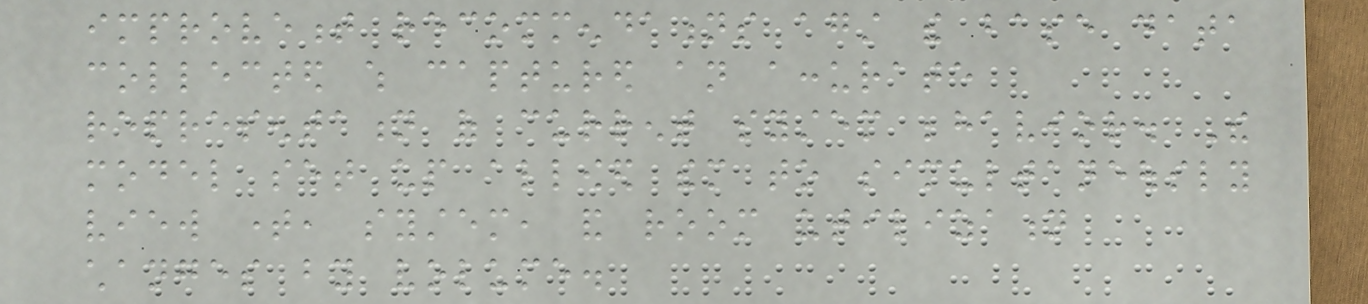improvement recommendations against the base data
collected which captured an accurate
representation of current system behavior. The
model set up allowed them to simultaneously
view time, system, and room utilization
changes by volume.
